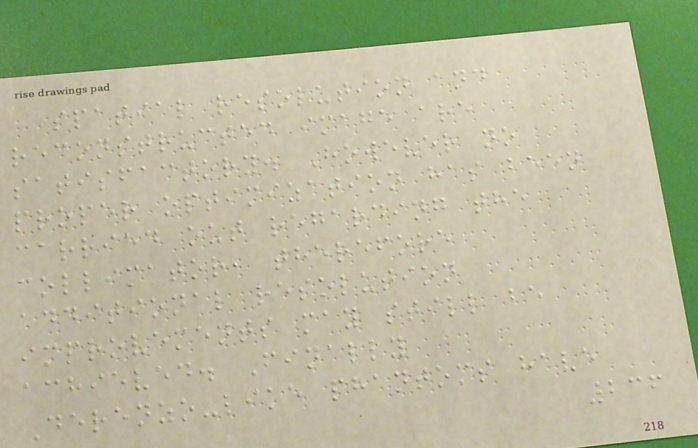spatial resolution and
reconstructed image are
satisfactory. However no
proper optimization has been
carried out regarding the
collimator, therefore
additional resolution
improvements may still be
achieved. Finally
Derenzo-like phantoms have
236
